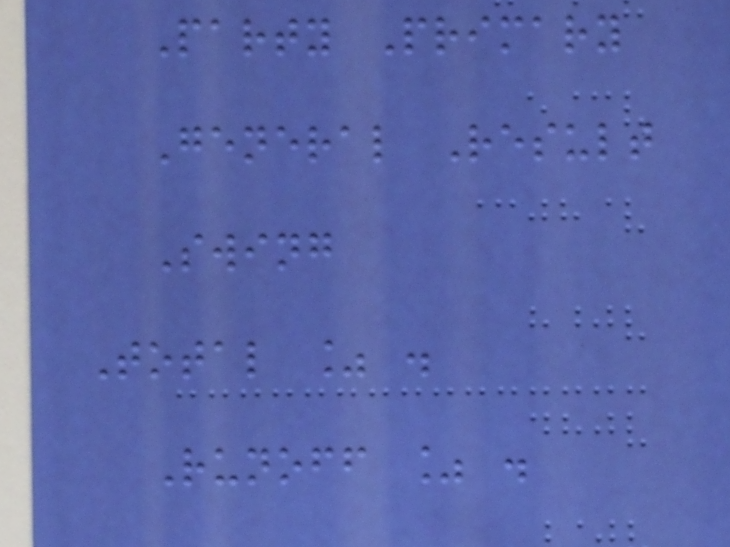Party Primary
General Result
Swing
Total % .
Runoff % .
